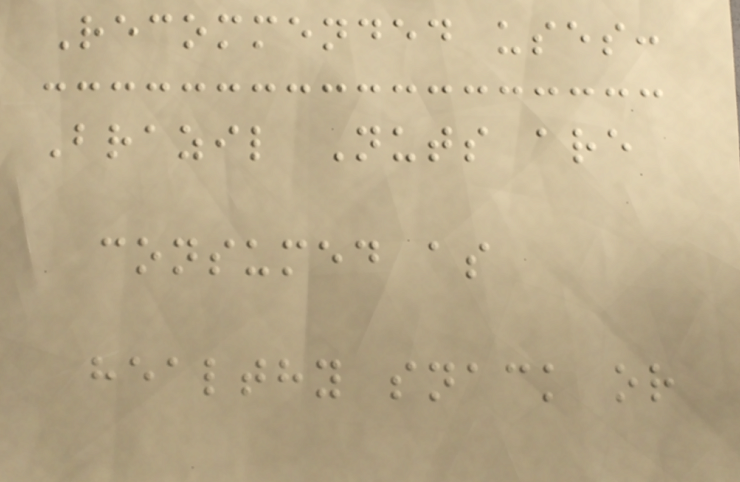Recommended uses:
Brazil Nuts are
consumed as
healthy snack or
